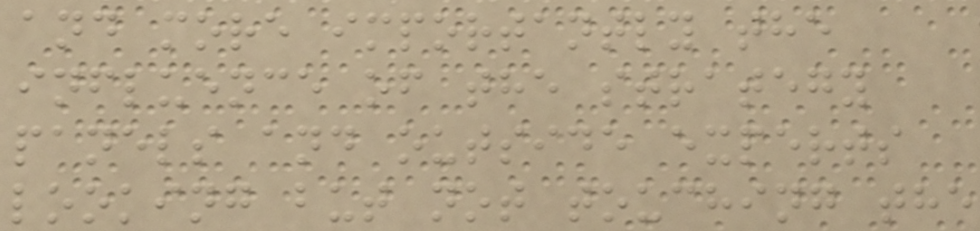and more importantly the
influence of the strategy
panels and outside experts
looking but not touching the
